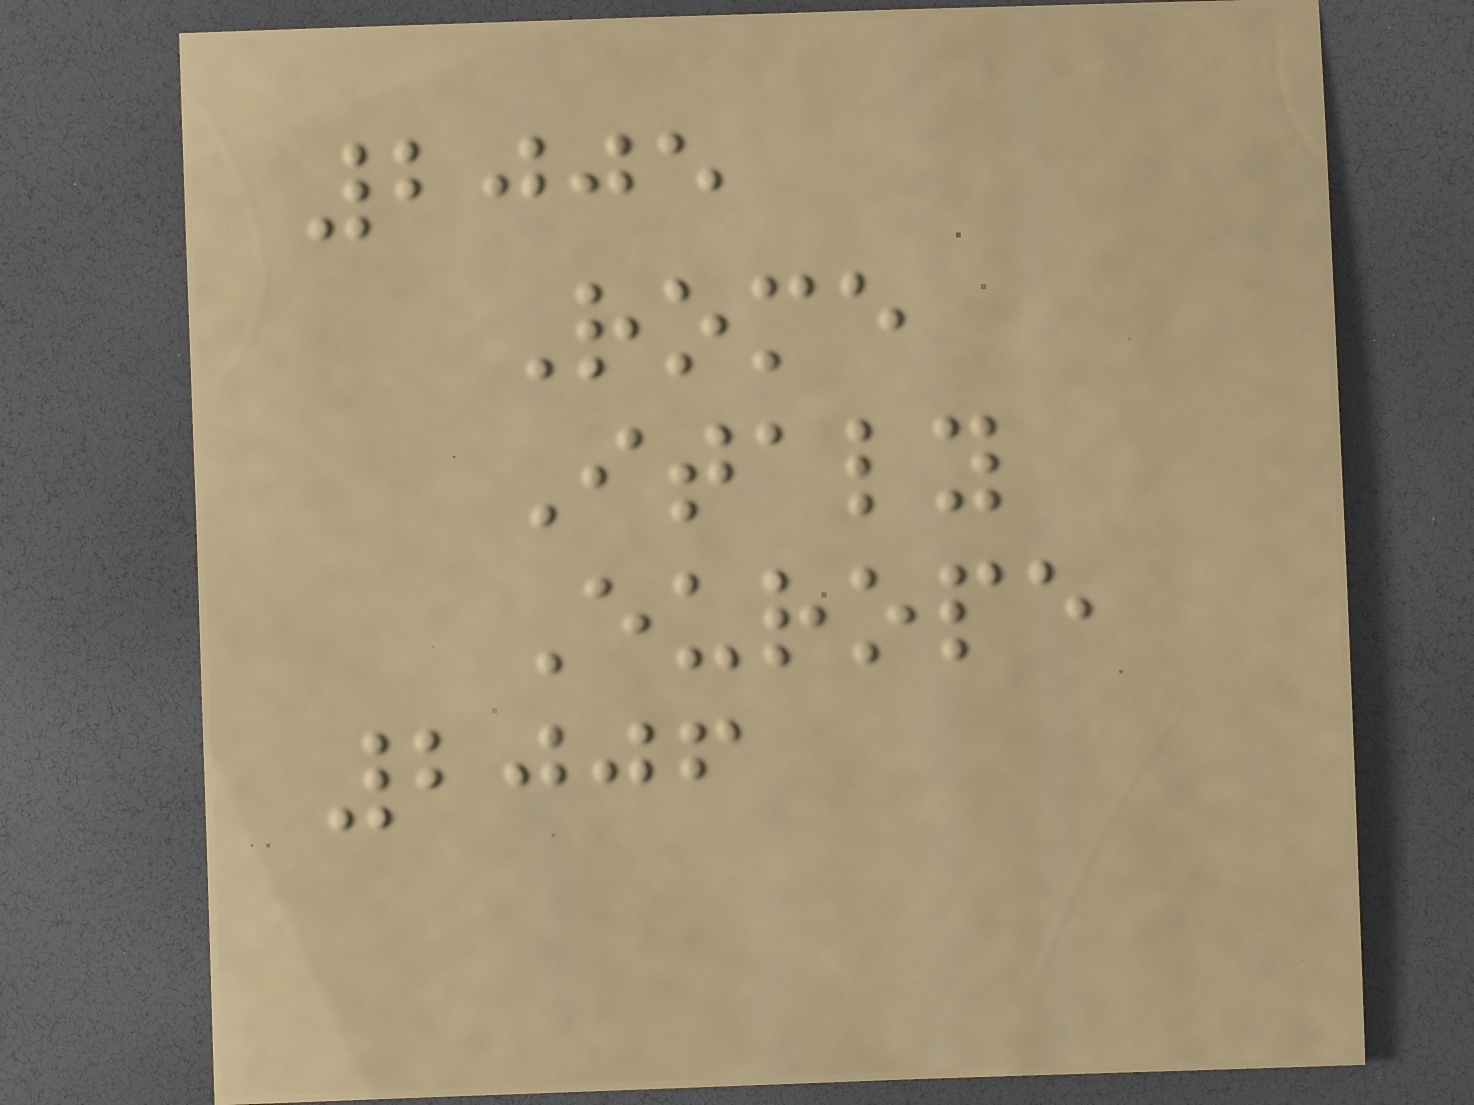2005
Rome
Italy
Europe
2006
